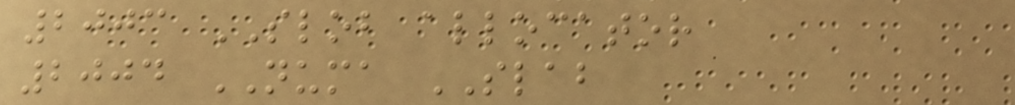2003 SLOB allocator
2004 NUMA SLAB
